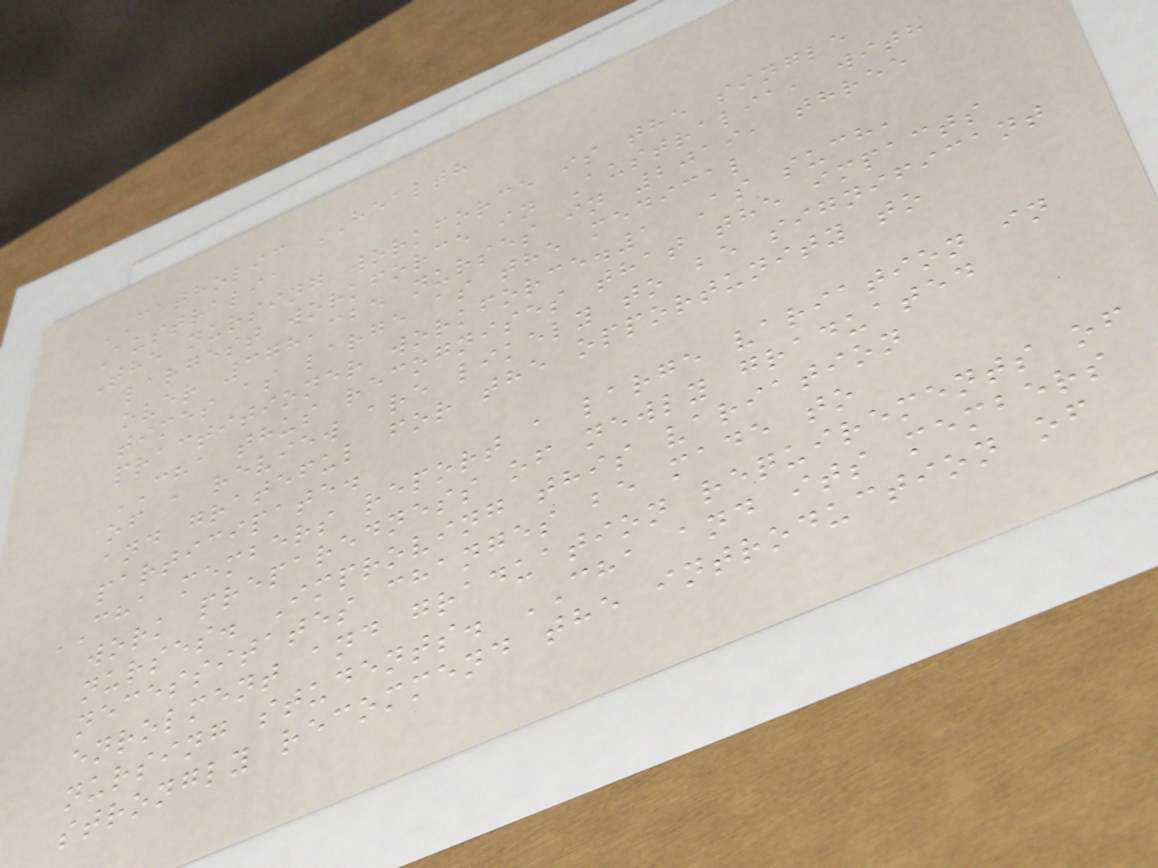CATHOLIC HEALTH
Australia
The nursing workforce is the single
largest workforce in Australia, with
over 378,325 nurses in 2019, three
times as large as the medical
practitioner workforce.1 As such,
CHA thus recognises that the impacts
of a review are likely to be significant
and grateful for the opportunity to
participate.
CHA members report a large variation in
work preparedness of newly graduated
nurses. Improving this variation
necessitates changes be made to
enrolment and graduation requirements of
nursing students. CHA and its members
strongly recommend the introduction of
